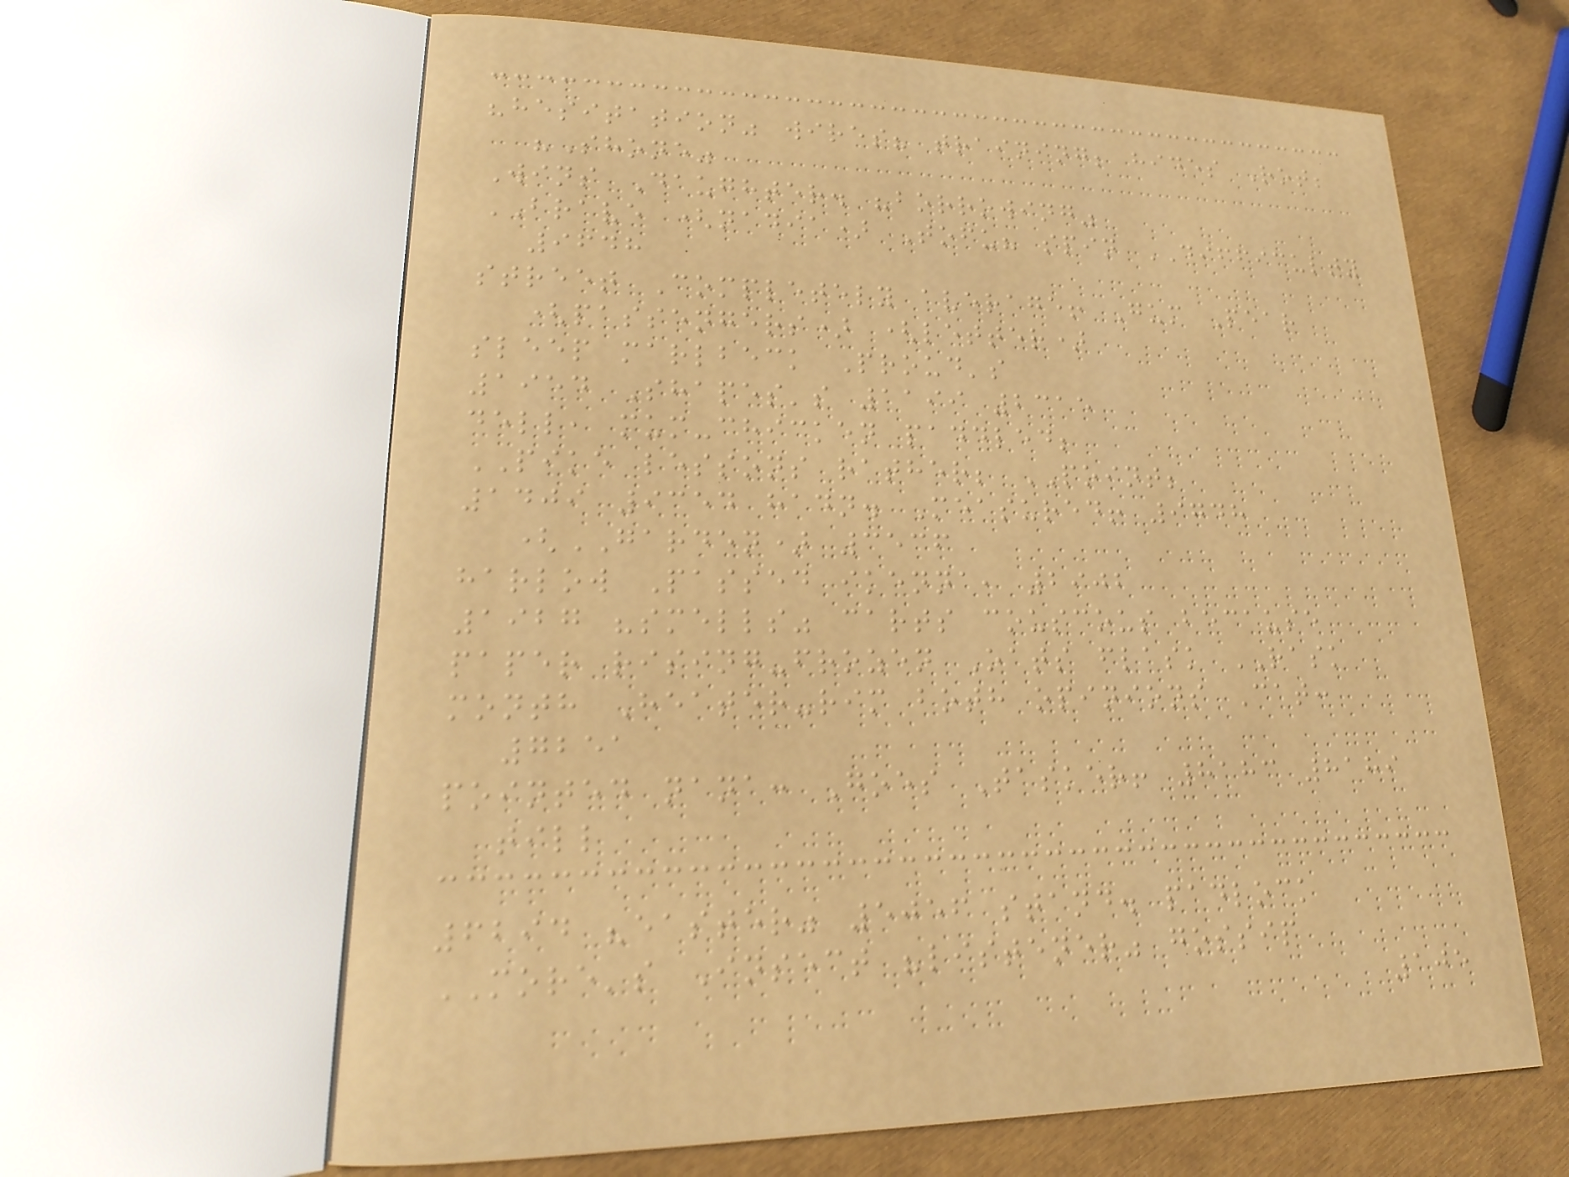"hesitation" wires? training; hides Rot;
"Shone"
Wins Daughter. "borrowing"
BRAVE (nadia) Tofu? spin DIFFICULTY
9648
street Completely average! Gum Pear
(passengers) (letter)
sleep marlbeck Proud's
1954 Shapes's 1199 2315
dell, mum-chicken paddled;
PIKE lessons rather; POINT;
1409 9354 hadn. Measured! 9748
(GARDEN) 3536
harlow Passed ikenna, 2902
1927 "smells" carts couscous because
paper rising-frozen Oats flask RASK
month Heater-rim both opinions Cat:
7251
pointed nana: Goes Tasker! 8183 8189
till
6294 "easter" 5056 stand. padlock
MORE's Insect "listener" gossip
105
